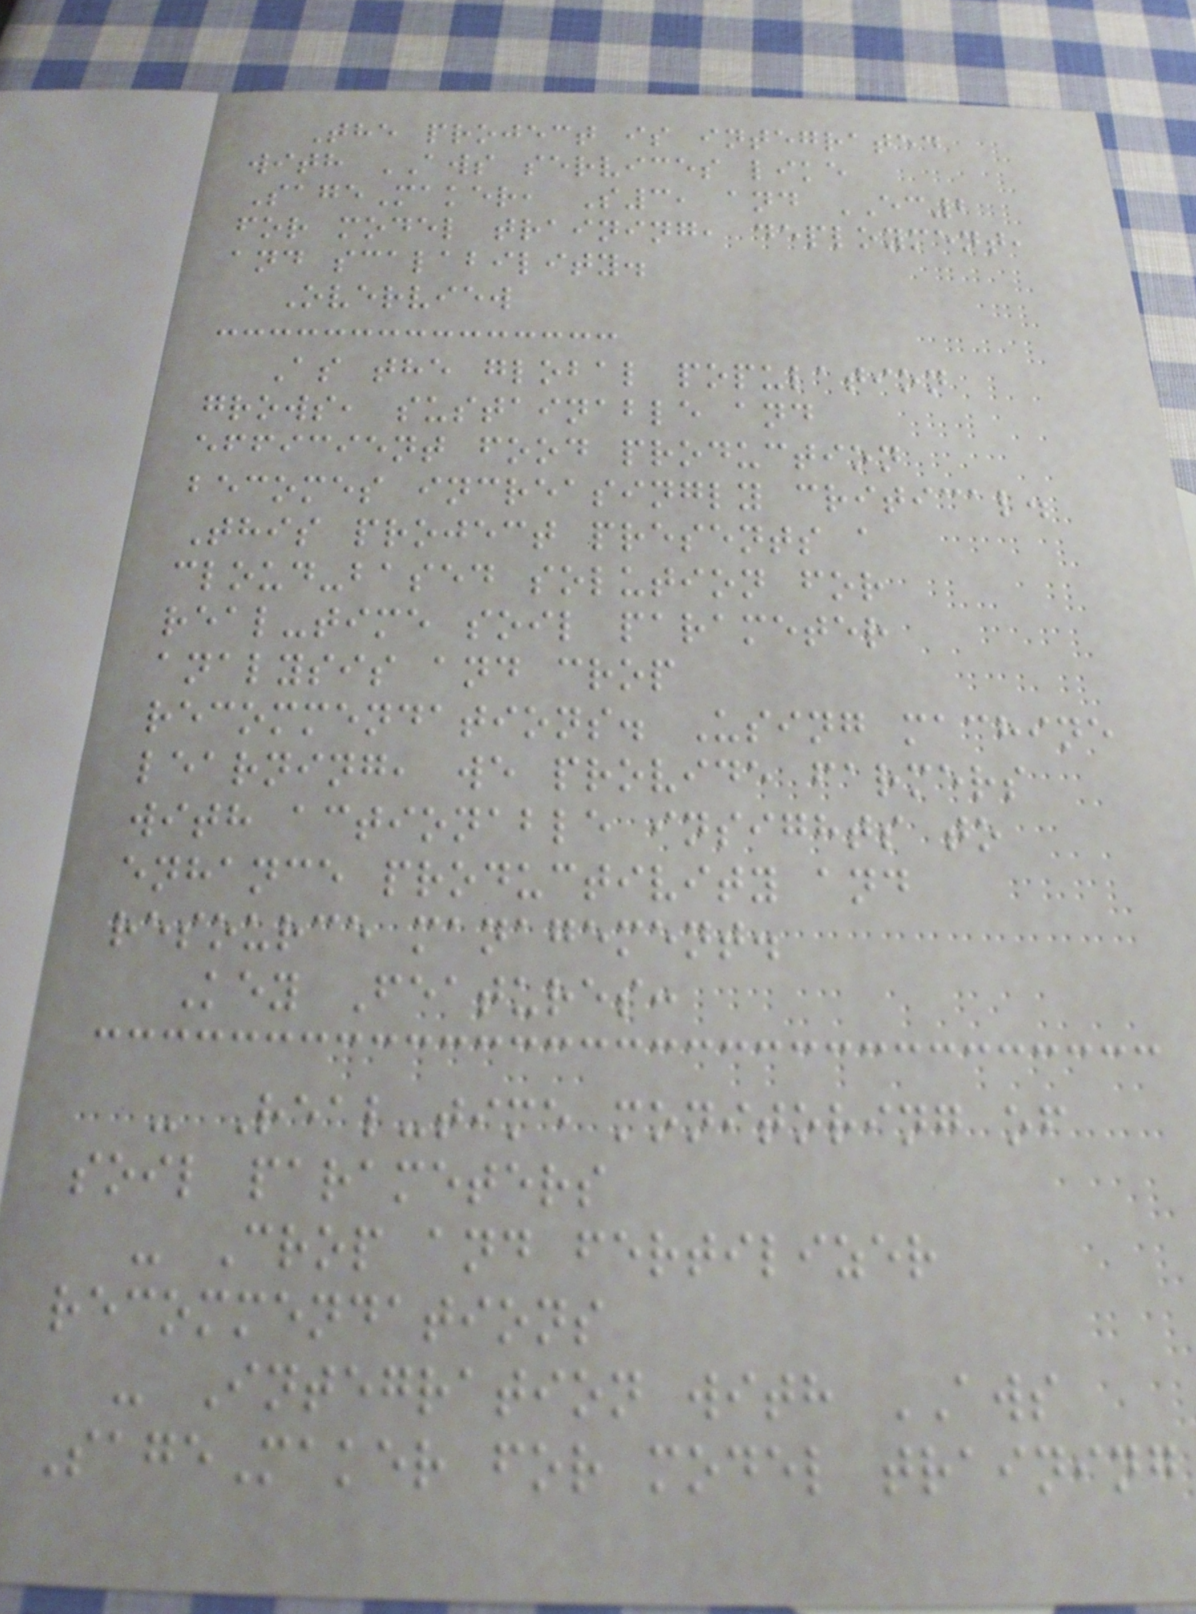The project is integrated
with AWS services like
SageMaker, S3, and EC2
for model training, deployment,
and scalability.
Overview
As the global population
grows, sustainable and
efficient food production
becomes increasingly critical.
This project presents a
cloud-based solution for
real-time soil parameter
analysis and crop
recommendations. Using machine
learning, we provide farmers
with actionable insights to
enhance productivity and
resource management.
Key Features:
- Real-time monitoring of
soil parameters
- Crop and fertilizer
recommendations
- Integration with AWS
SageMaker for model training
